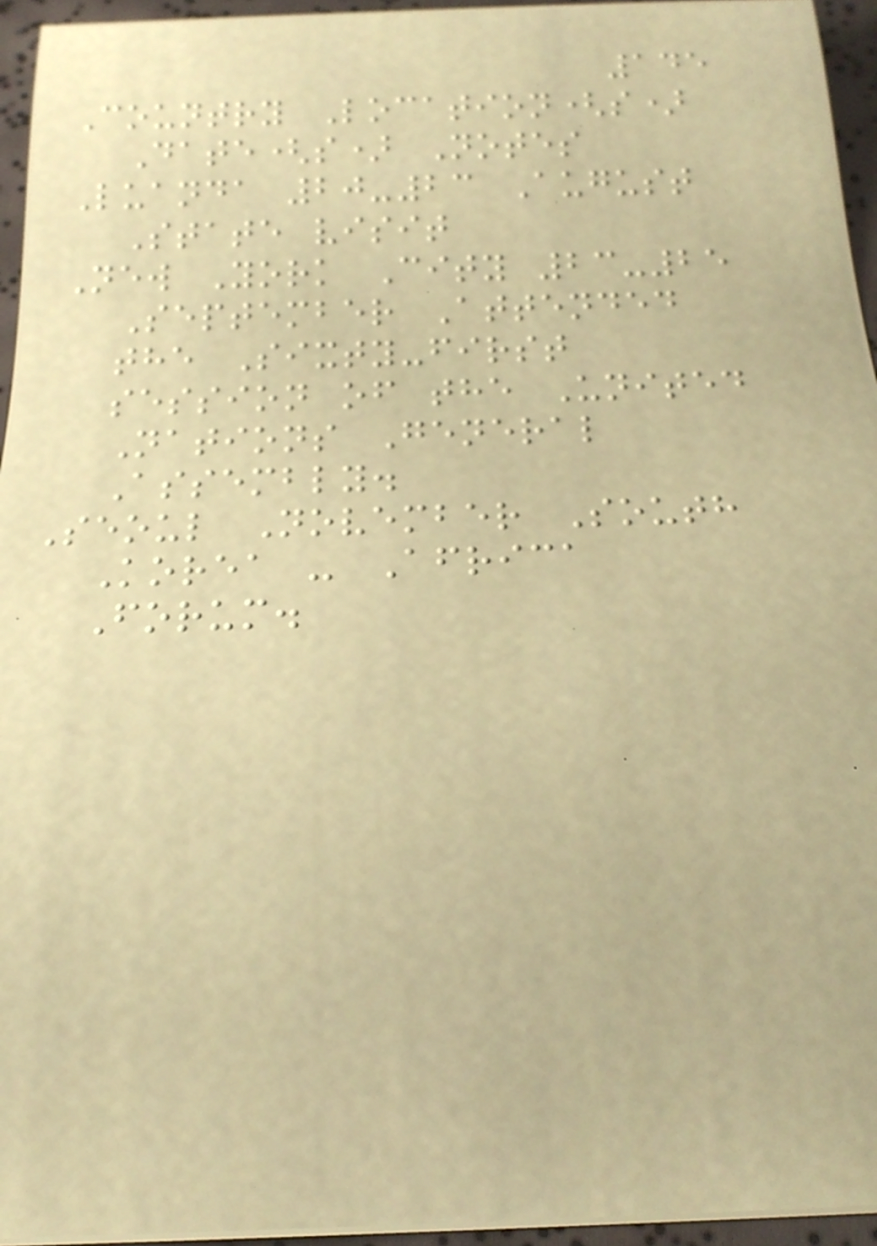145
Country Location(s)
Date(s) Notes
Luanda 20-23 August
State visit
New York City 23-25
September Attended
the Sixty-first
session of the United
Nations General
Assembly.
Seoul November South
Korea - Africa
Forum.
